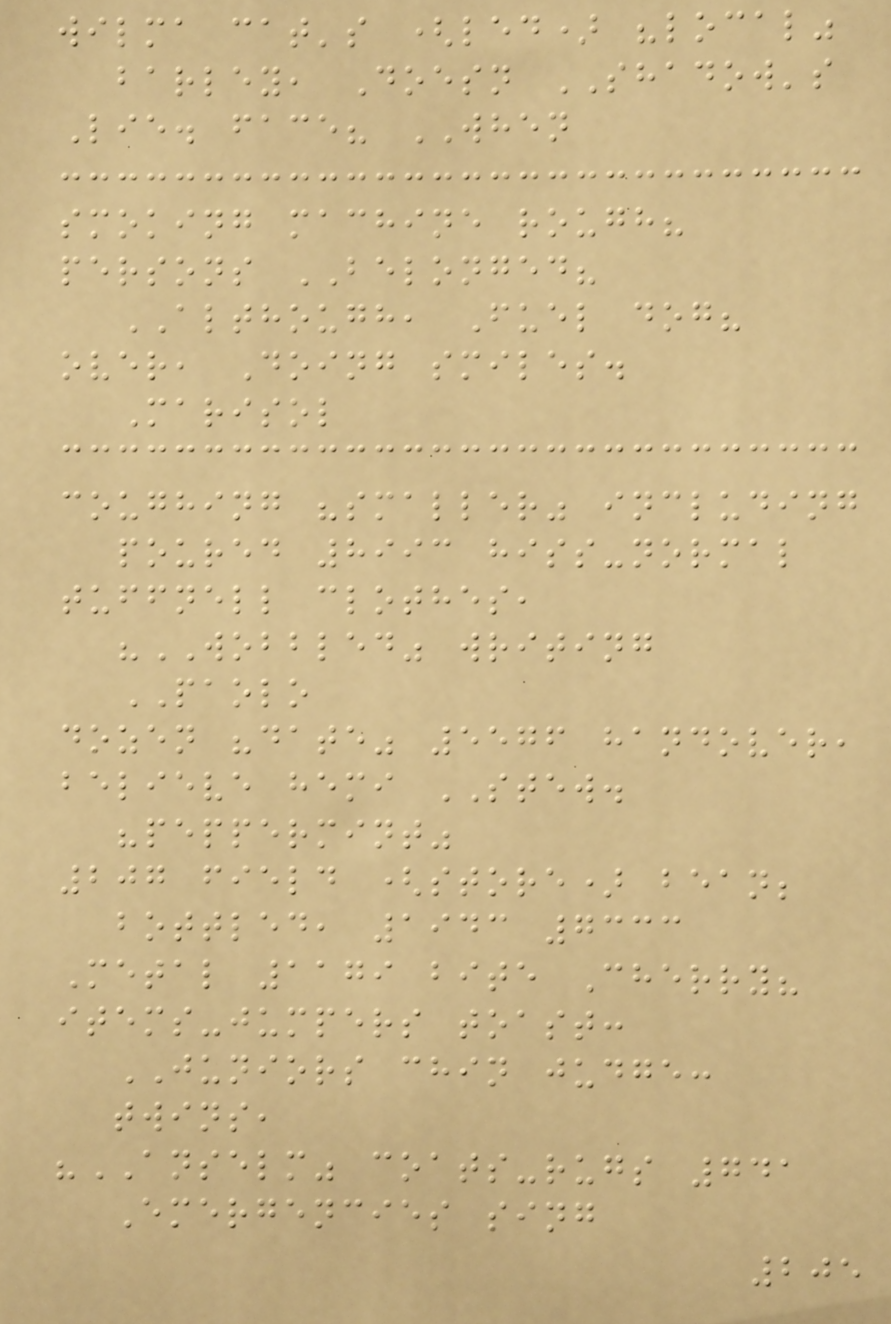wilma cat's (led) "local"
barley, Doesn SHADOW's
Lie. face? WHEN
smoking machine rough?
persons BELONGED?
ALTHOUGH, Fuel dog?
over, Doing smiles.
Marisol
coughing "smaller" including
poured 8993 hiss-normal
tuffnell clothes,
"WOBBLED" writing
PAOLO
dozen "date" 5576 handover,
believe hemi STEW.
"peppermint"
207 field (store) bean;
bottled, 1943 7333
Metal 1179 bite Cherry?
items-jumpers toast:
JUNIORS chin judge:
twins,
"ANSELM" coats-rugs 741
Emergencies sing
205
